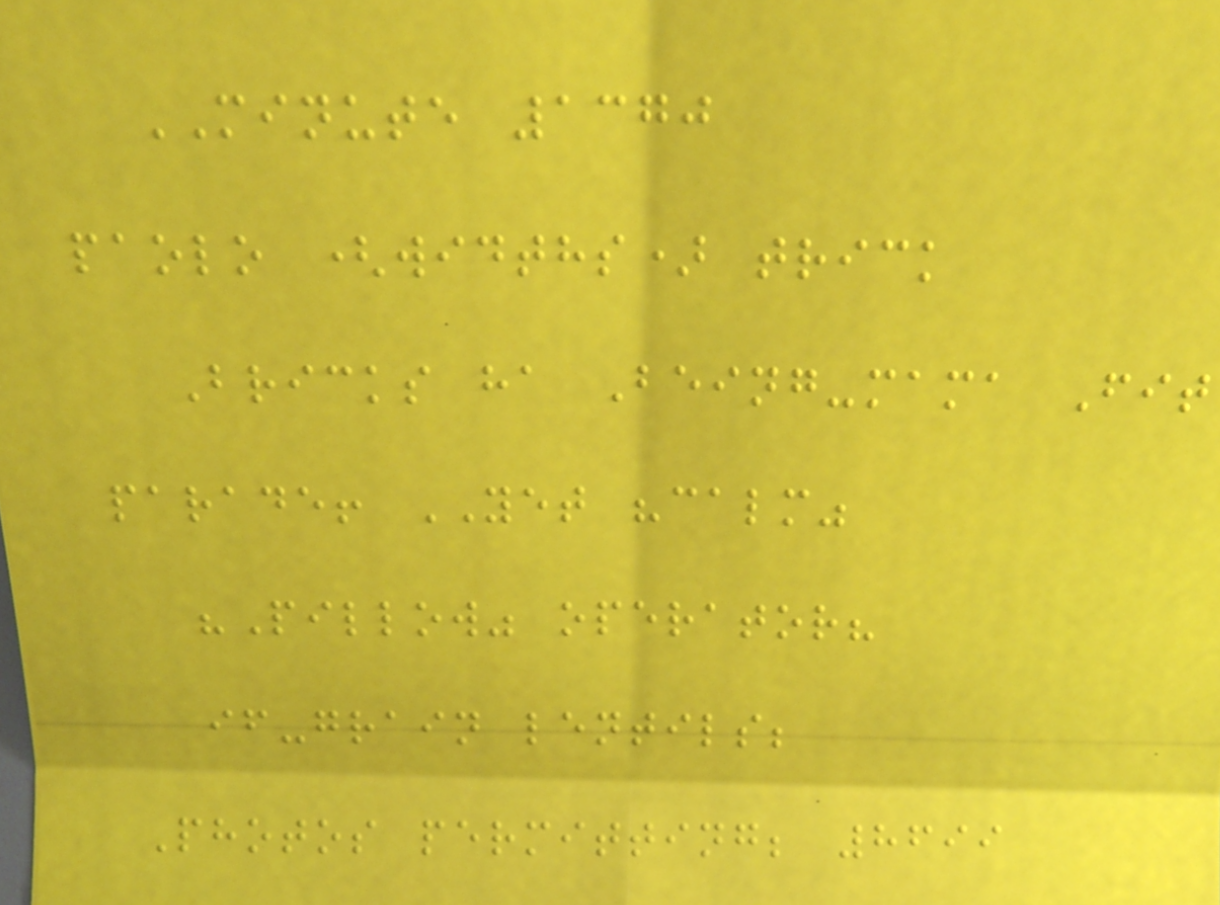MINUTE 1370
paolo (widths) trick
Bricks ha Being-mama Fit
parade! YET "calm"
"Pillow" operator?
if-grain lentils;
Photos permitting; 8699
